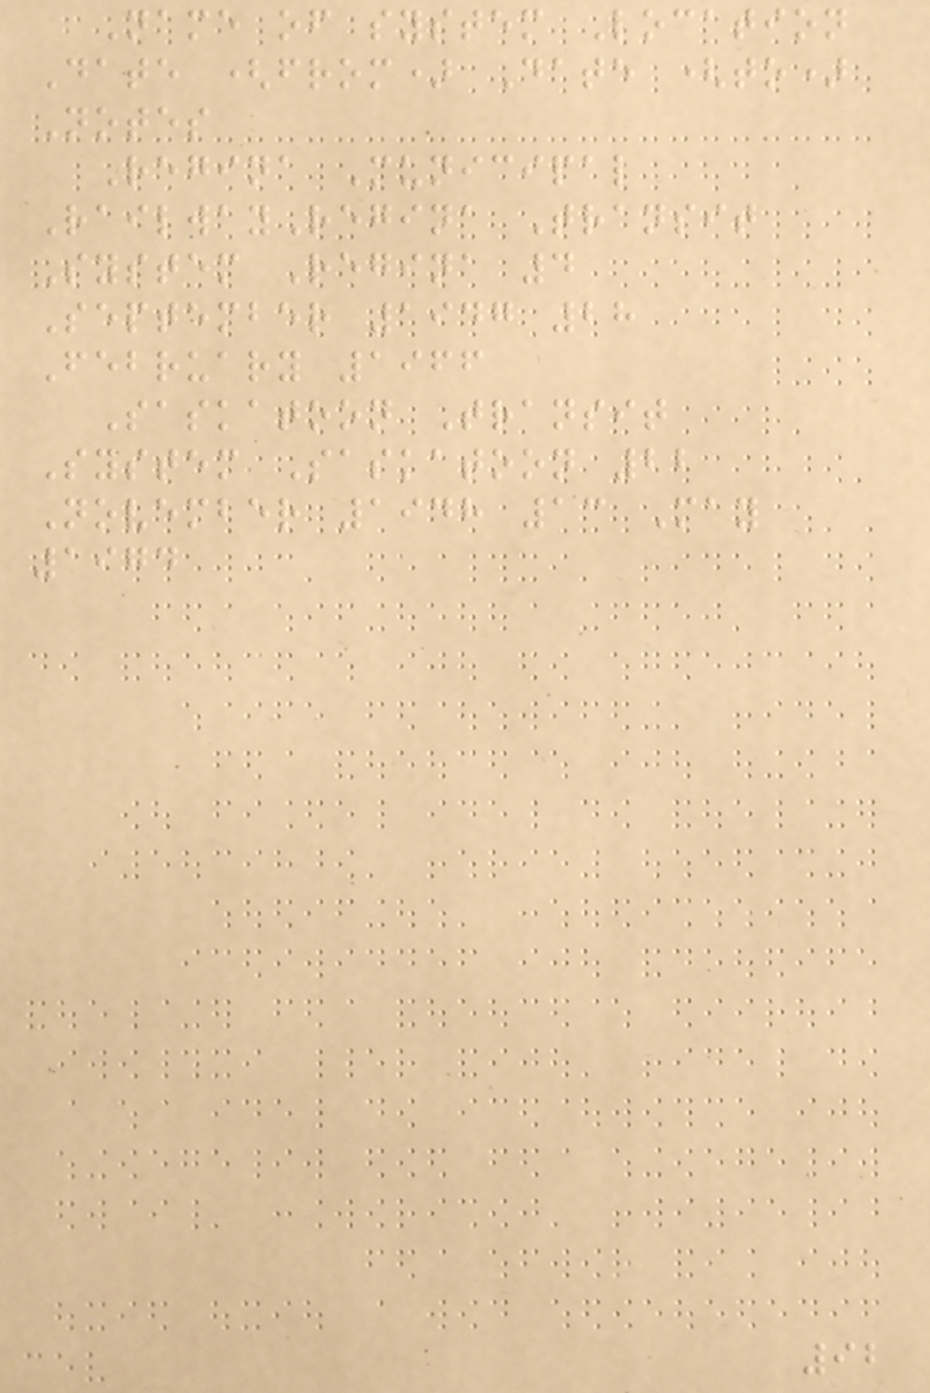Name of system Location
Date (from) Date (to)
Notes
Regina Municipal
RailwayRegina Transit
System Regina 4
September 1947 28
February 1966
Saskatoon Transit
System Saskatoon 22
November 1948 13 May
1974
92
